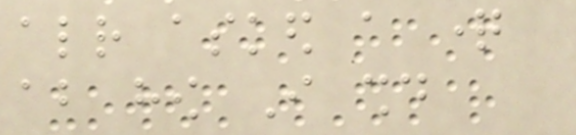already asked a question
about how I should
